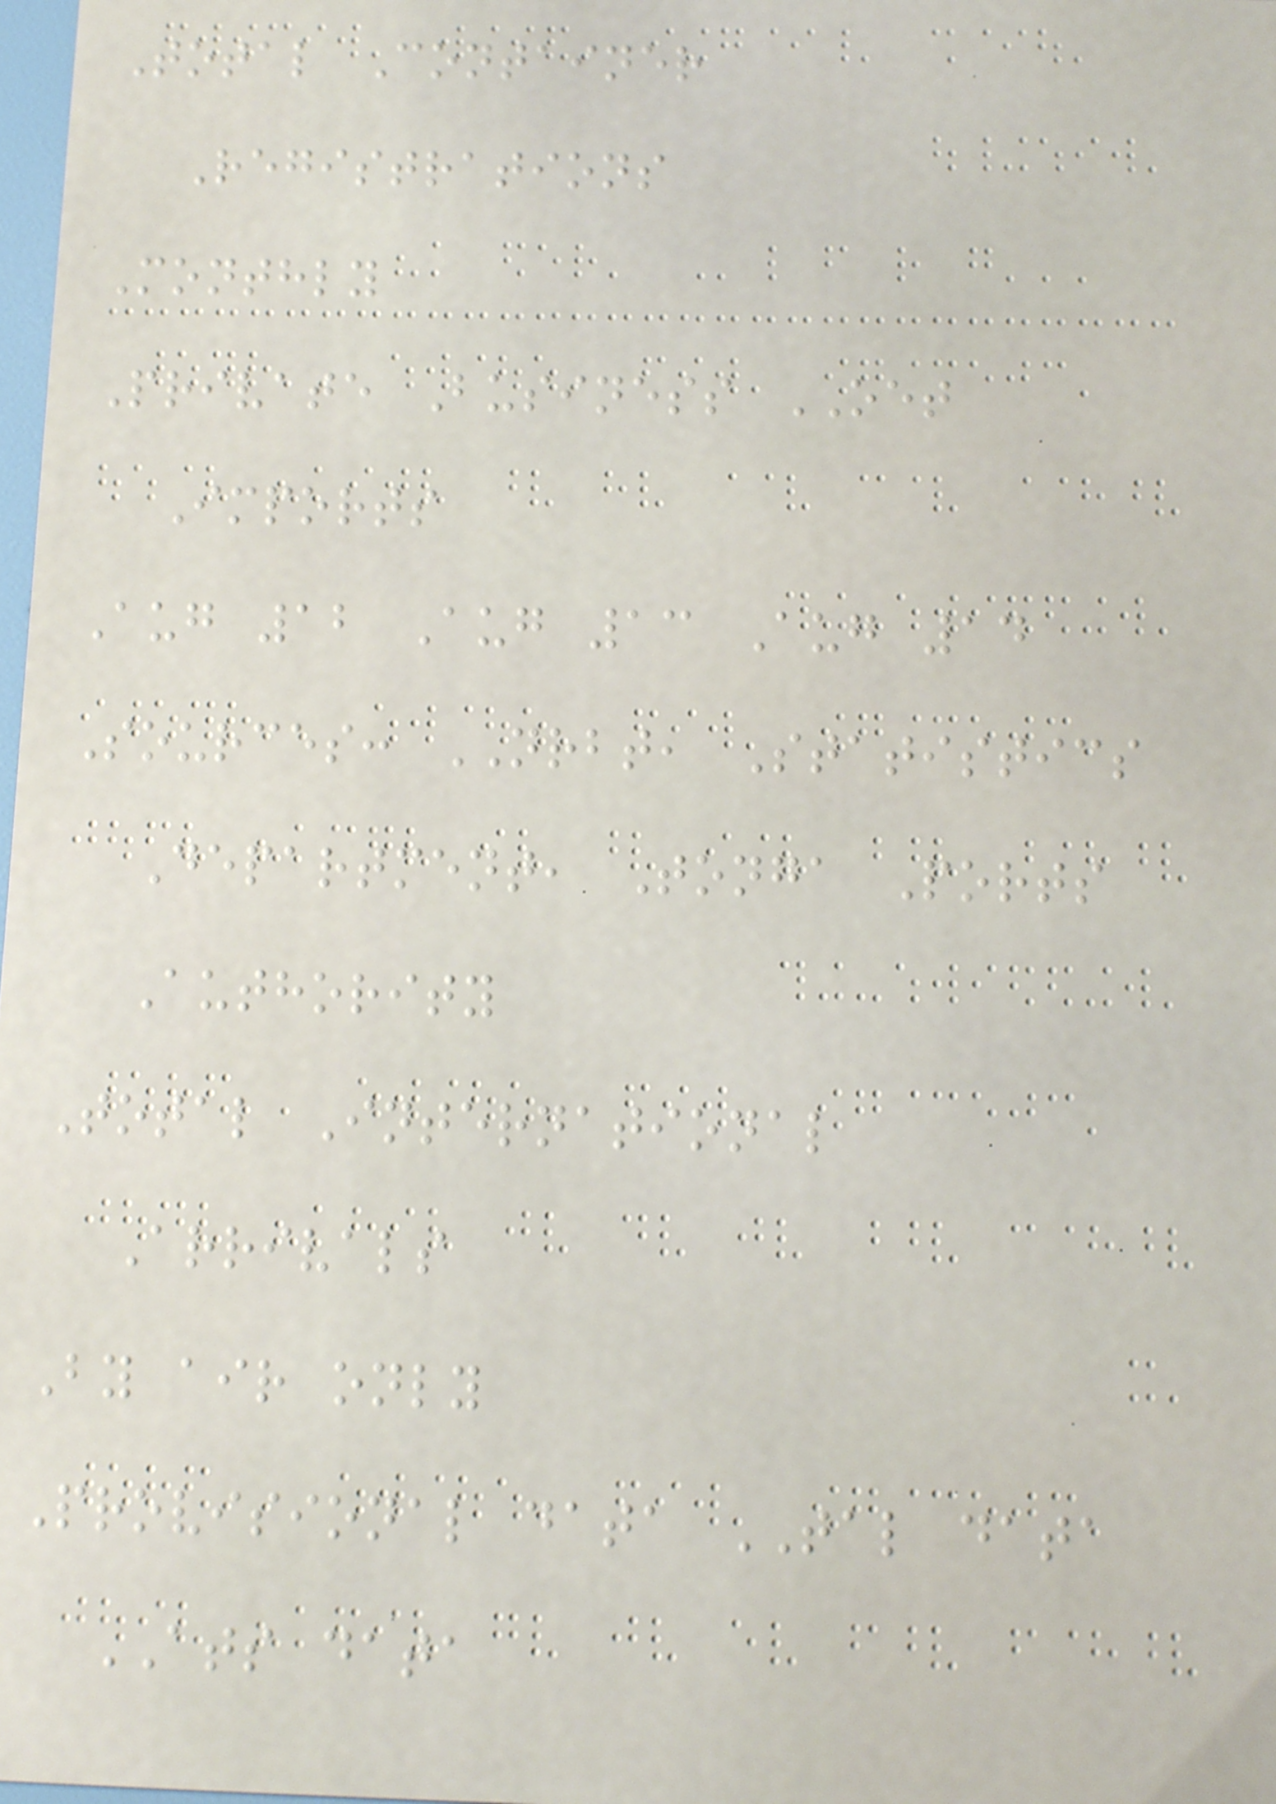Total Container
Registrations
Monthly
Private Business OET
Imports
Aug 12 Aug 13 Aug 14
Sources: NRBT, Statistics
Department, Tonga Ports
Authority
Total International
Arrivals
By air only
Provisional data TAL data
ATS data
